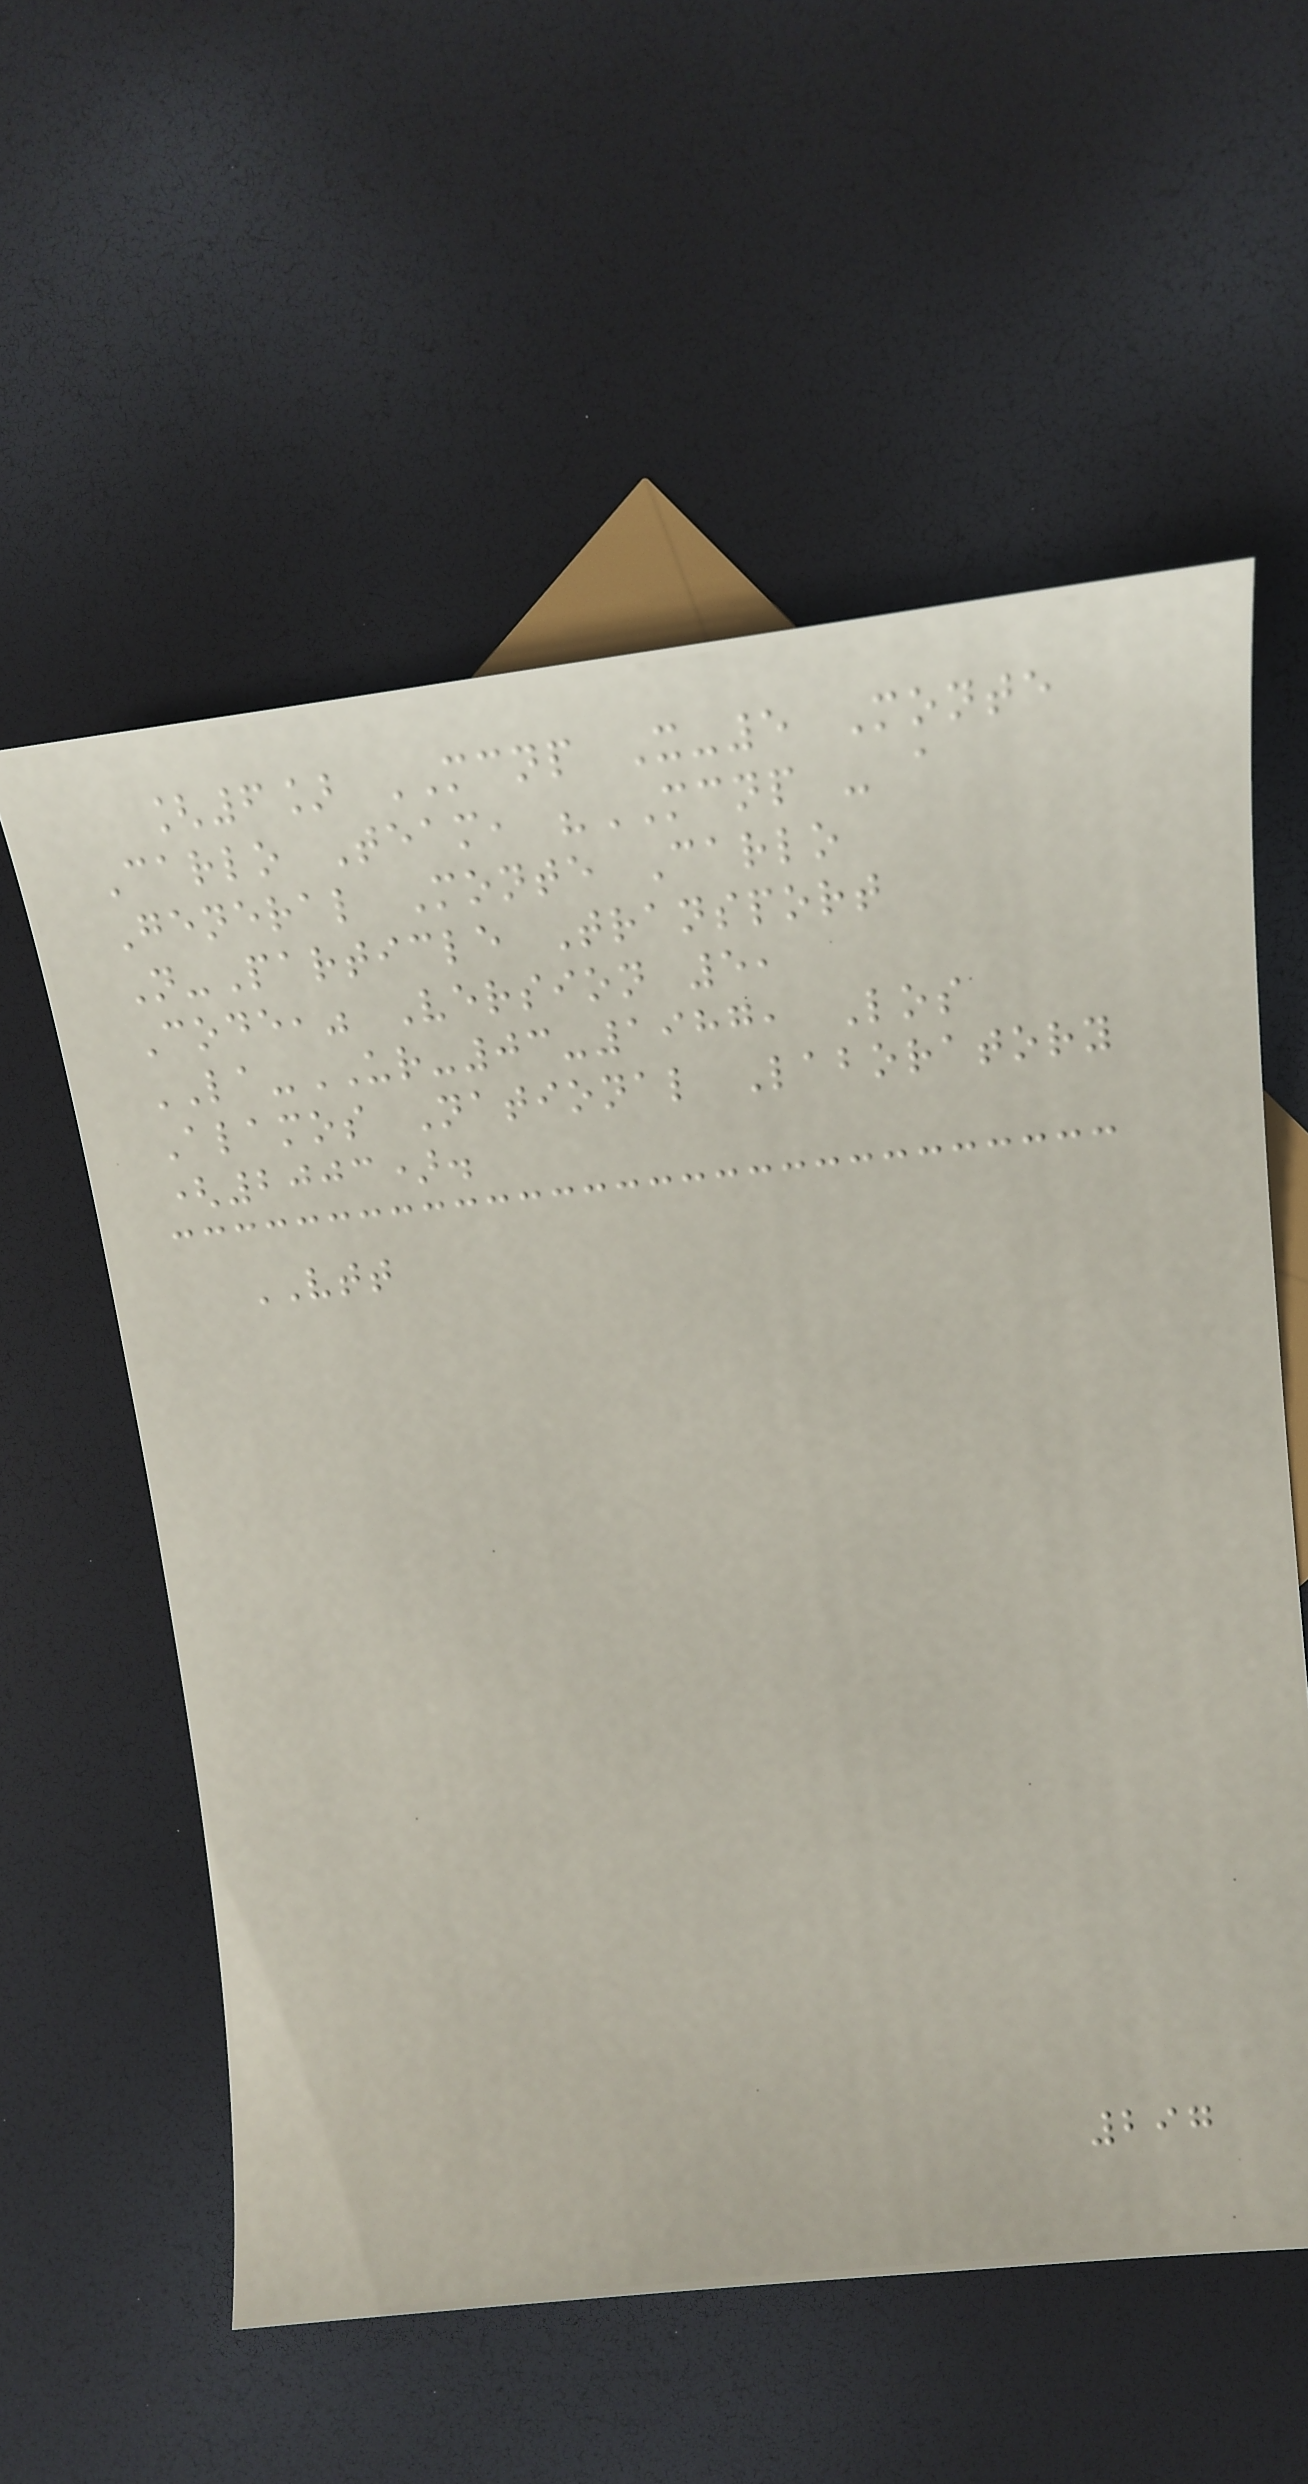[6] MCNP X-5 Monte
Carlo Team, "MCNP - a
General Monte Carlo
N-Particle Transport
Code," Version 5,
LA-UR-03-1987, Los
Alamos National Laboratory
(2003).
VTT
297
